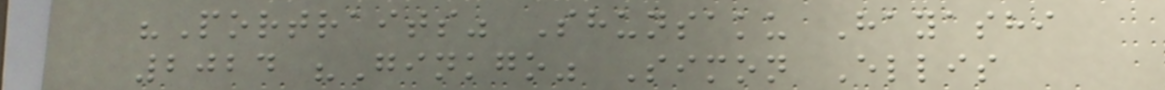"Portraits" Shunsaku Hayashi
2024 "Ginkgo" Simon Ellis
